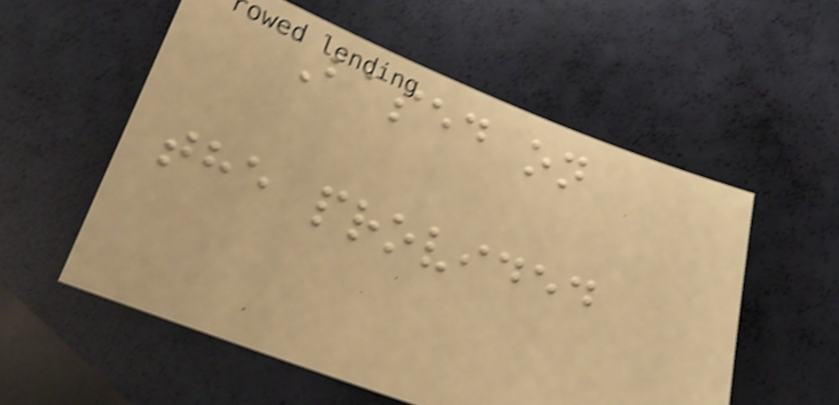Based on
the provided
